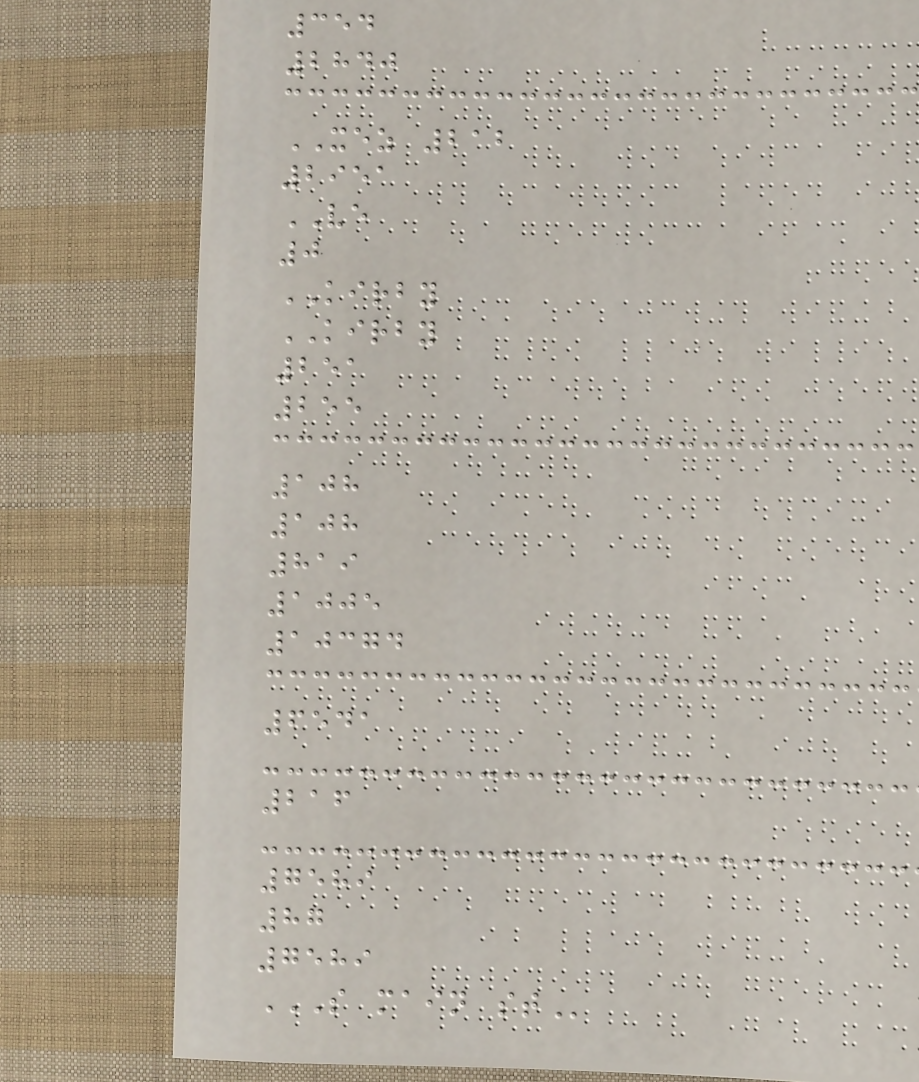354
2840
XEZ 212
2951
VE
0
KIRBY
KIRBY
251
255
108
108
819
1005
10374
6541
216
7589
87
7589
S MAIN ST
